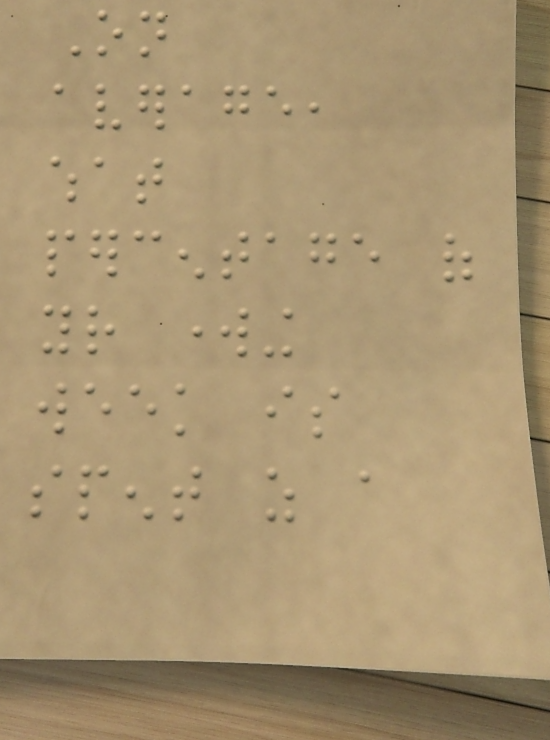On
average,
what
percentage of
your working
week is
spent as a
